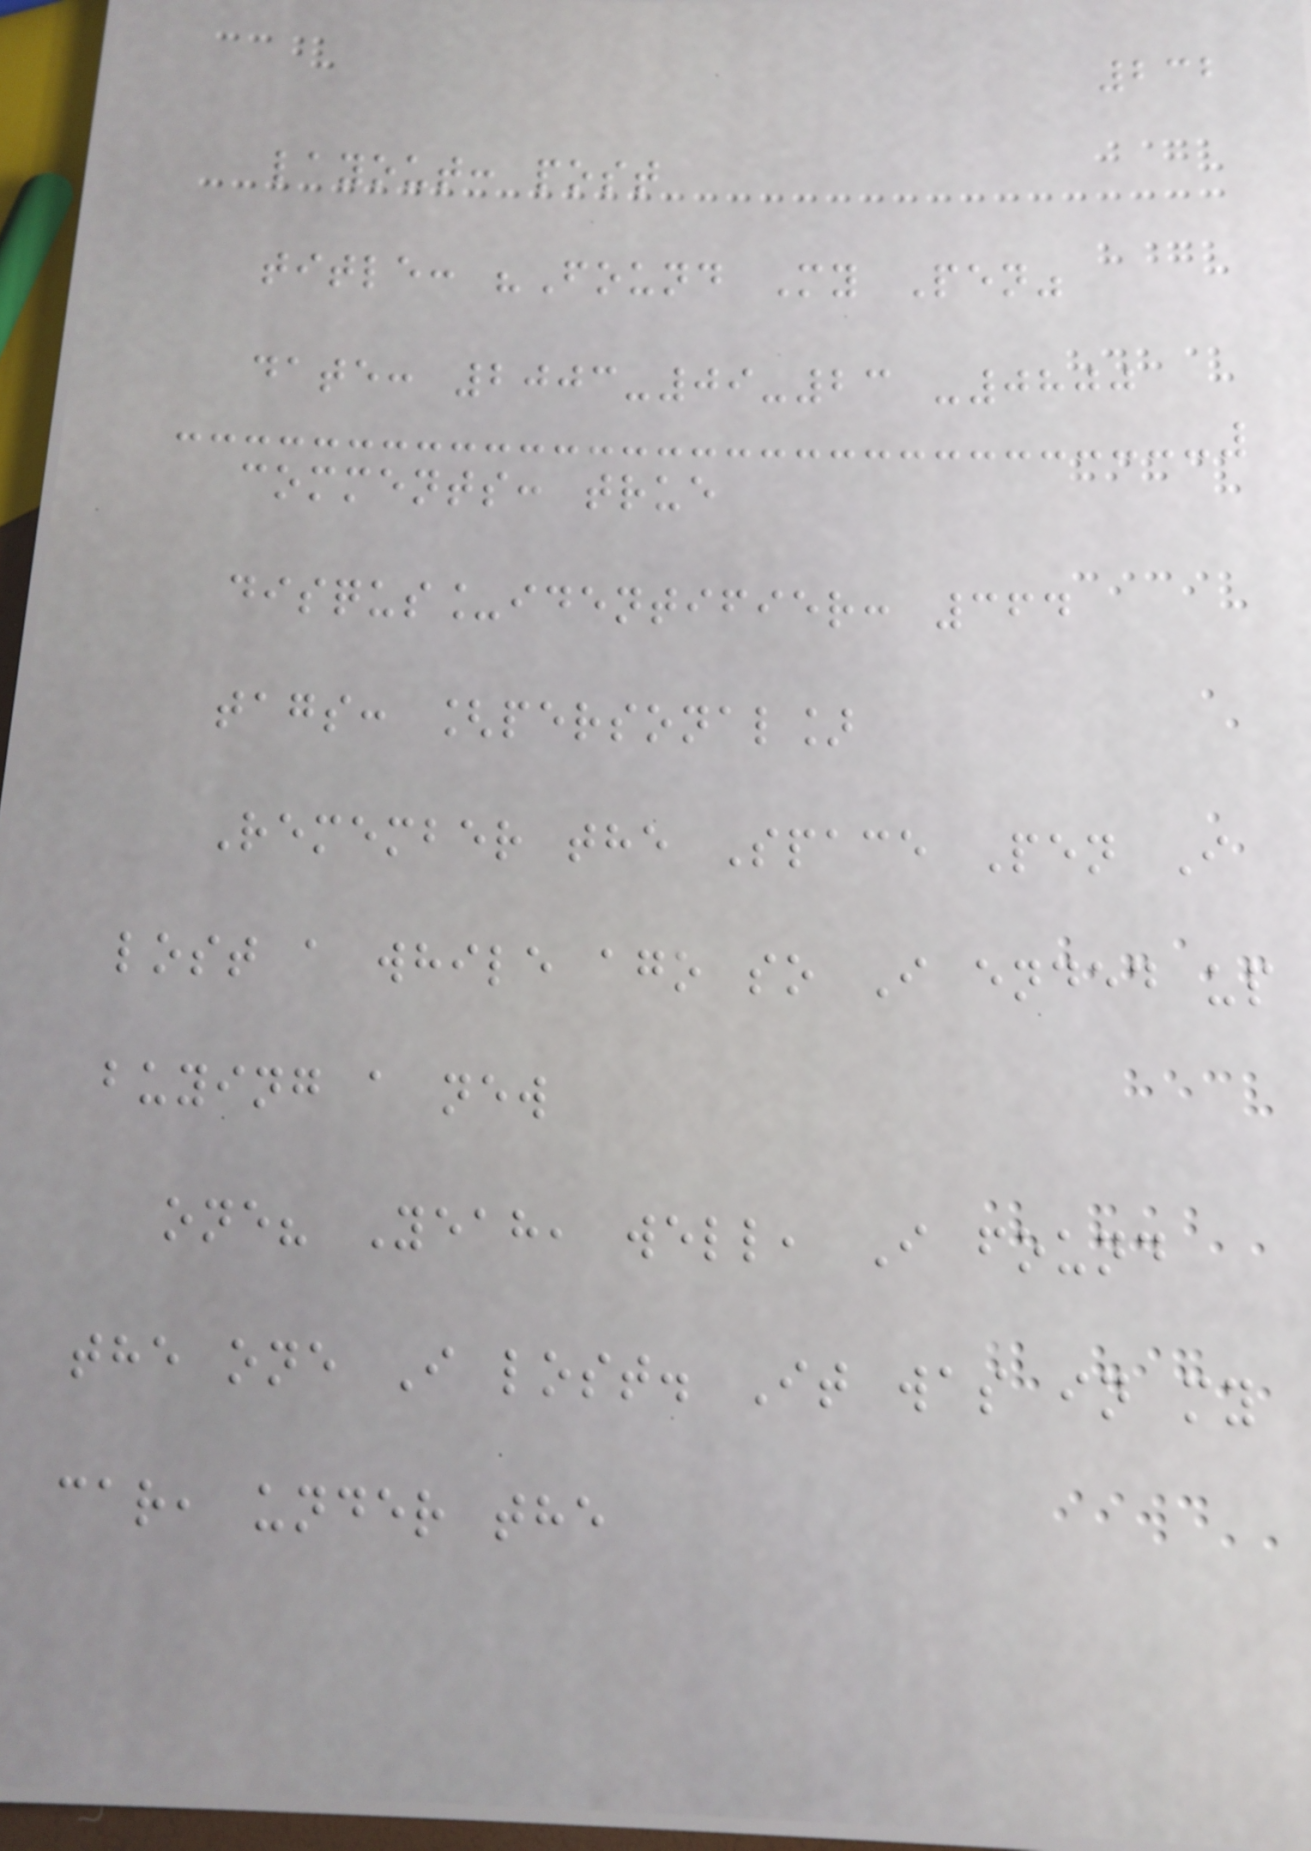232
layout: post
title: "Found My Pen"
date: 2003-09-23 -0800
comments: true
disqus_identifier: 364
tags: [personal]
Remember the Space Pen I
lost a while ago so I ended up
buying a new
one? Yeah, well, I found
the one I lost. It was in my
car, under the
